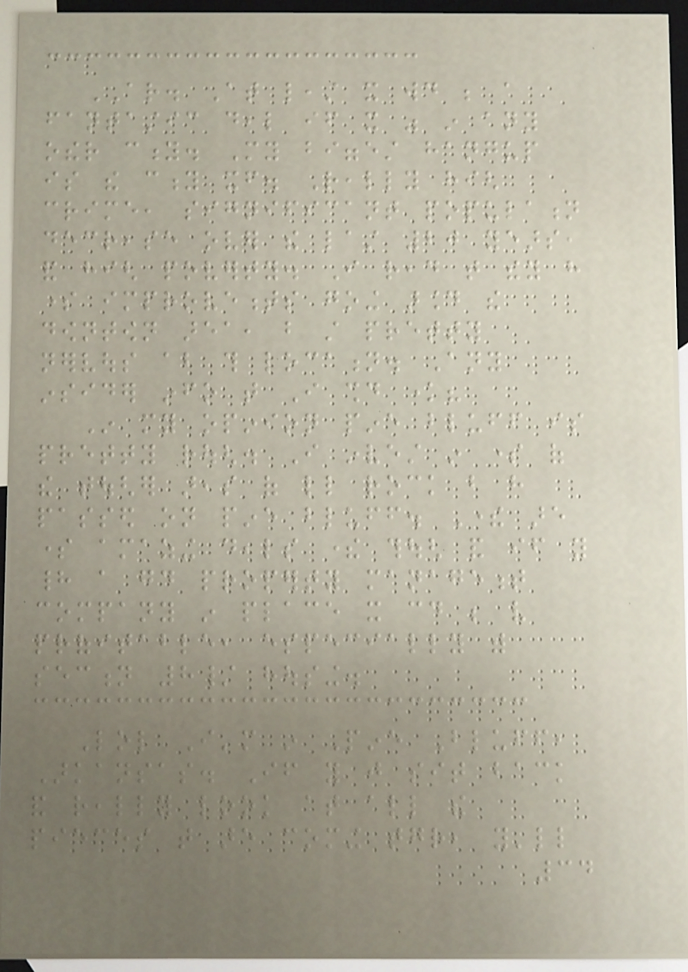AR. At least it would be a
fantastic deal if it was in any
other city. My biggest hangup
is the city itself. Really high
crime, significant population
decrease over the last 20 years,
and high poverty. I read that they have
some improvements going around the
downtown area, but still pretty
nervous about this location. Any
insider info that I should know?
In my opinion pine bluff is
pretty rough. I invest in some of
the tougher areas of little rock but have
passed on pine bluff. There are
some amazing deals there though and if you
had a good property management
company in place it could be very
profitable, especially with
section 8/ housing.
Lol I'm in Pine Bluff,
Arkansas. If you just sit back
and really look at all the
pieces that are coming together, you'll
34
